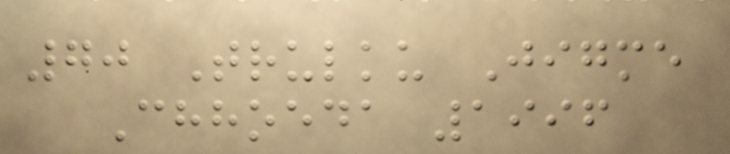70 Trulku Jigme
Chhoeda 1996
